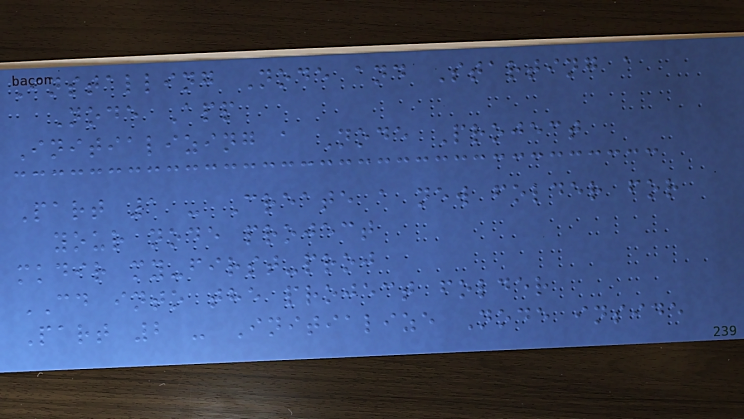Installing Node and Starting a
Node App
Initializing a Node Project
Part 1 - Create a new folder for
your node project
mkdir my-first-proj
CD into the project folder
Part 2 - Initialize Node inside
